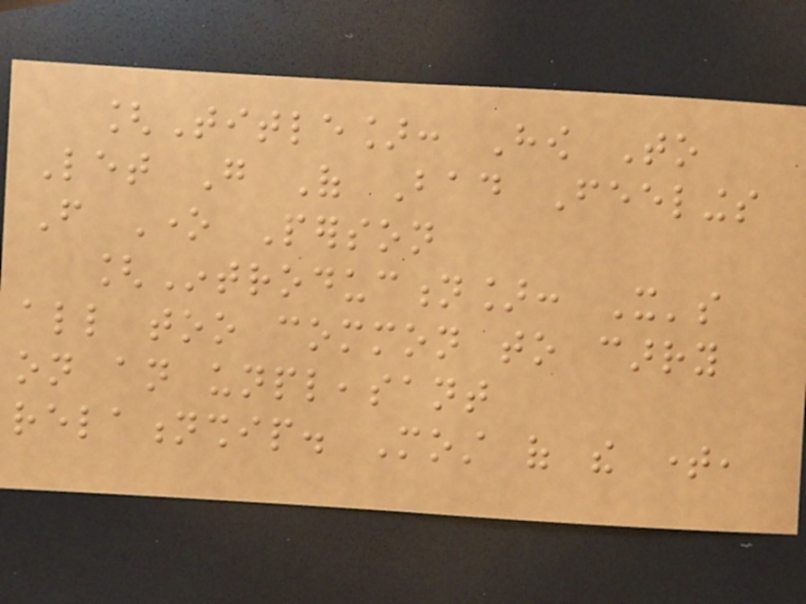[Title]: How To
Let Go Of Bad Feelings
From One Person
[Introduction]: It's
all too common to carry
on an unpleasant
relationship. Most of the time,
